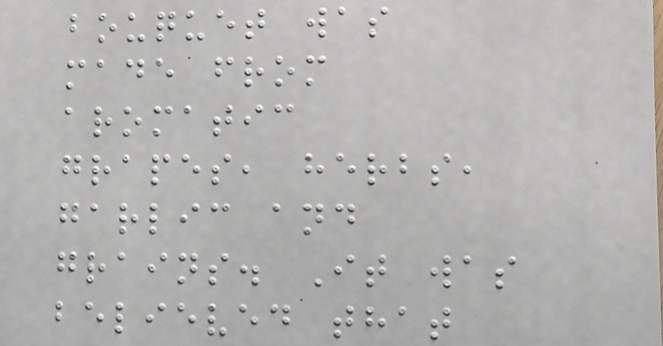bouquet was
made from
aromatic
grapes, herbs,
garlic and
grains. It was
believed that
